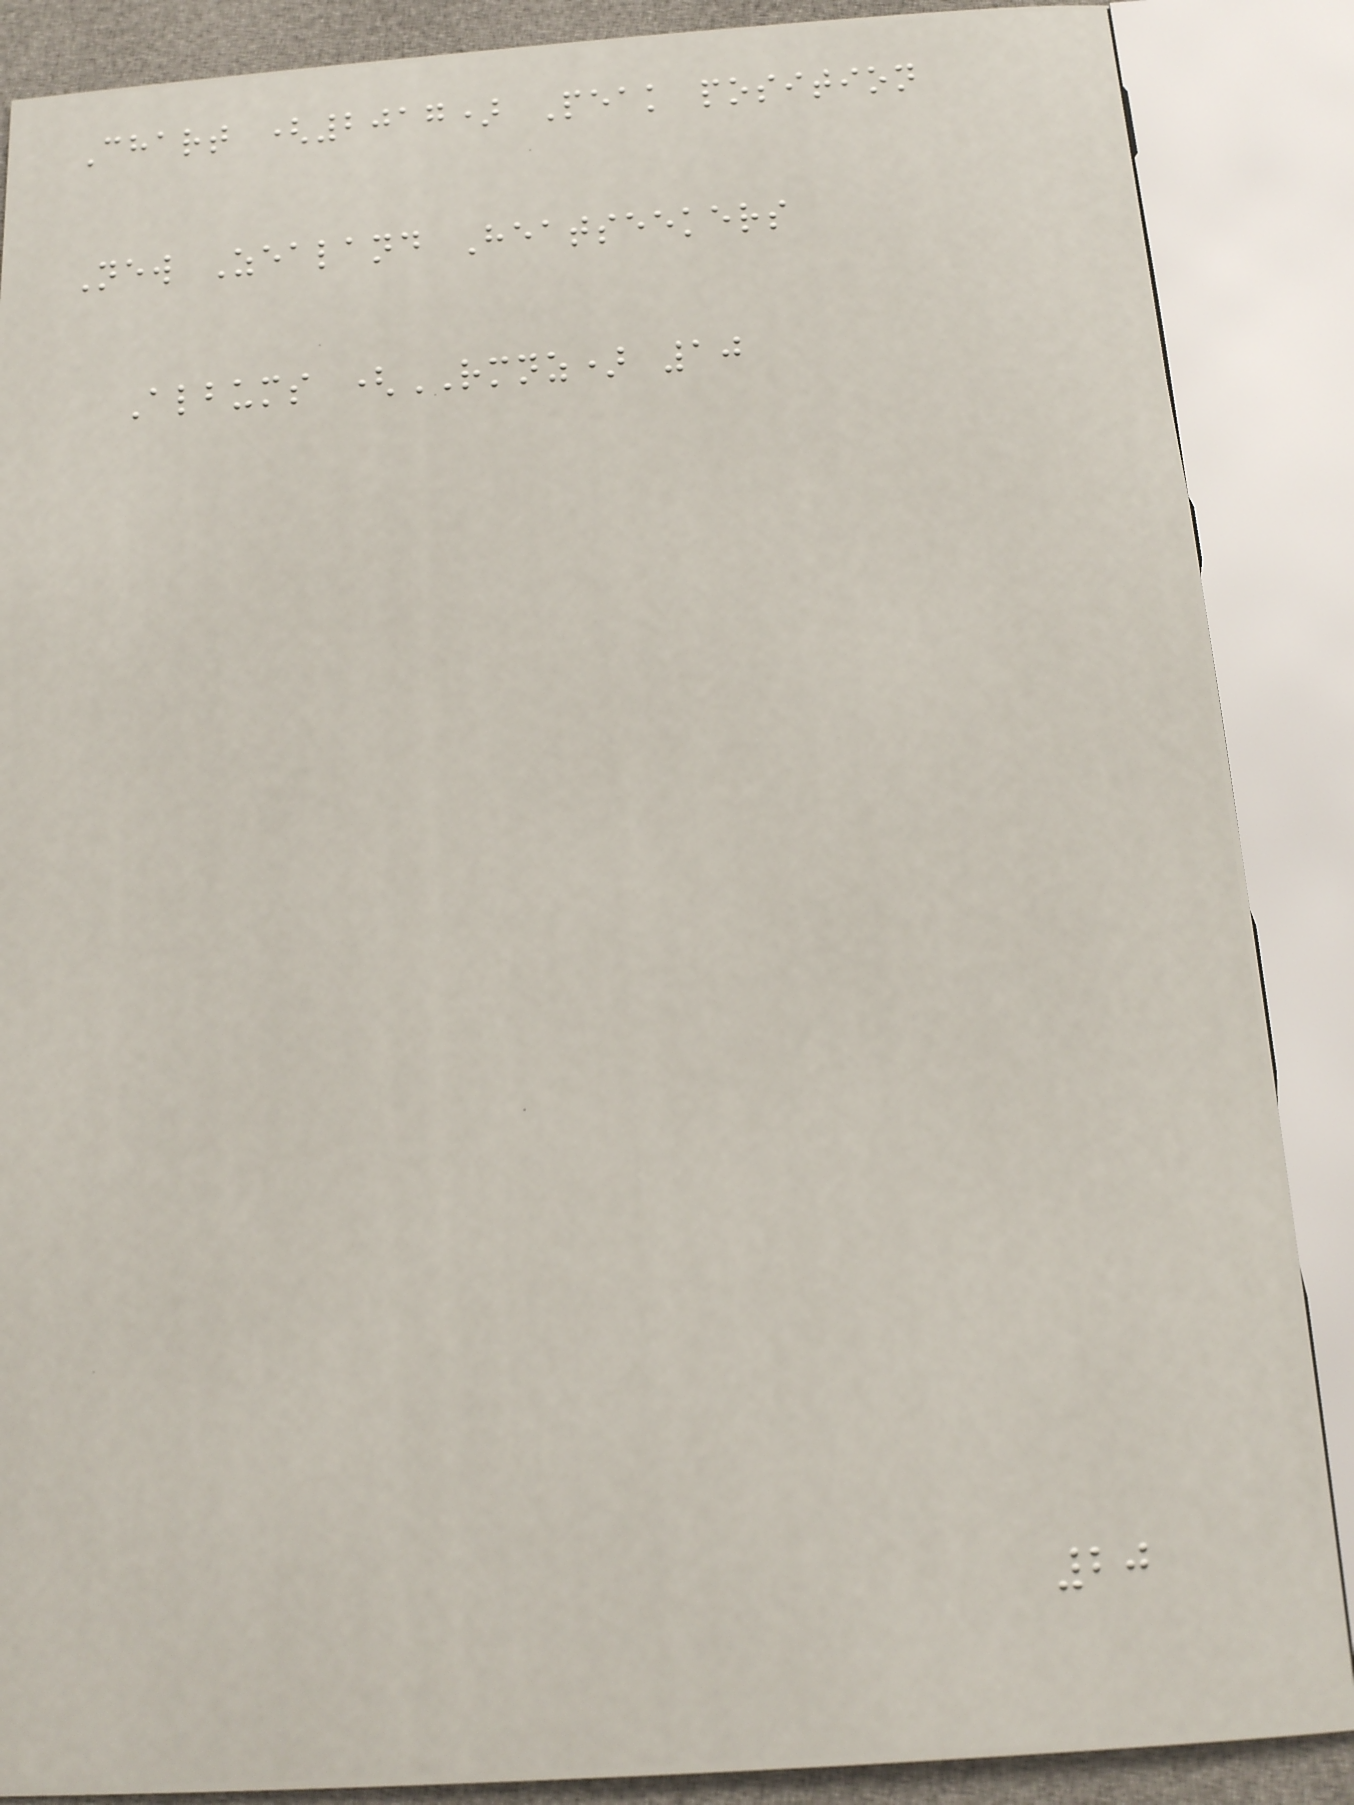Chart (2017) Peak position
New Zealand Heatseekers
Albums (RMNZ) 10
20
